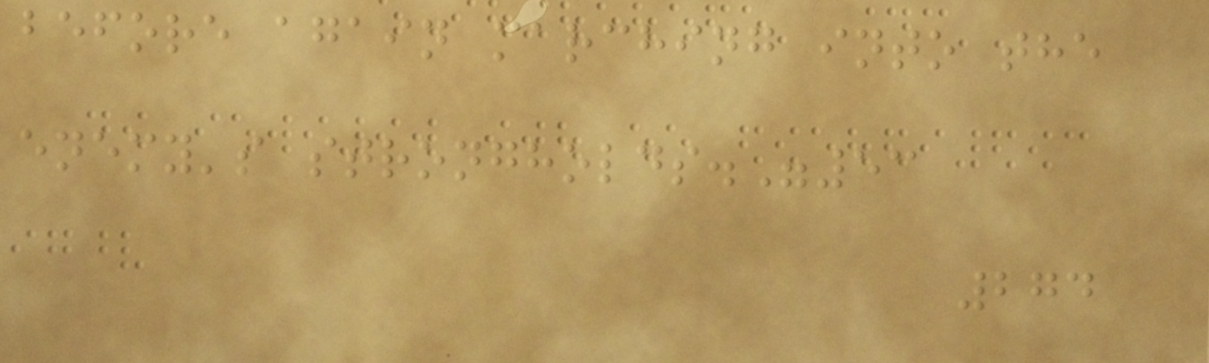before again marching into the
enemy's strongholds."53
274
